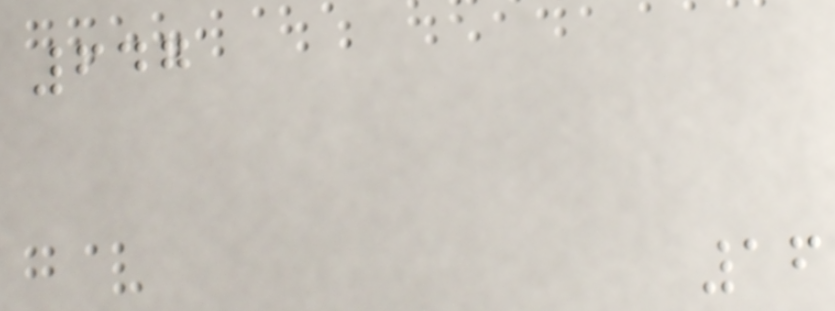647
16
